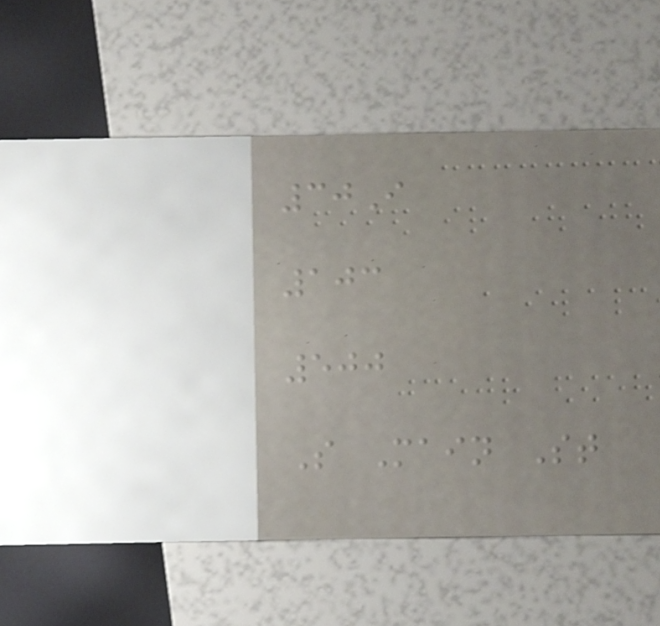30I
103
500
S Main St
